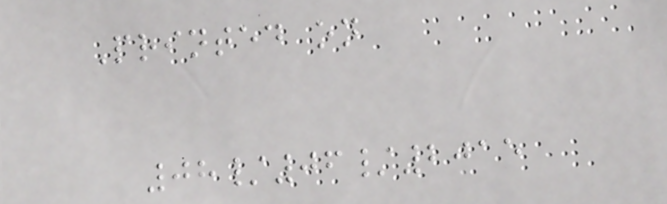Printed on
08/06/2015
